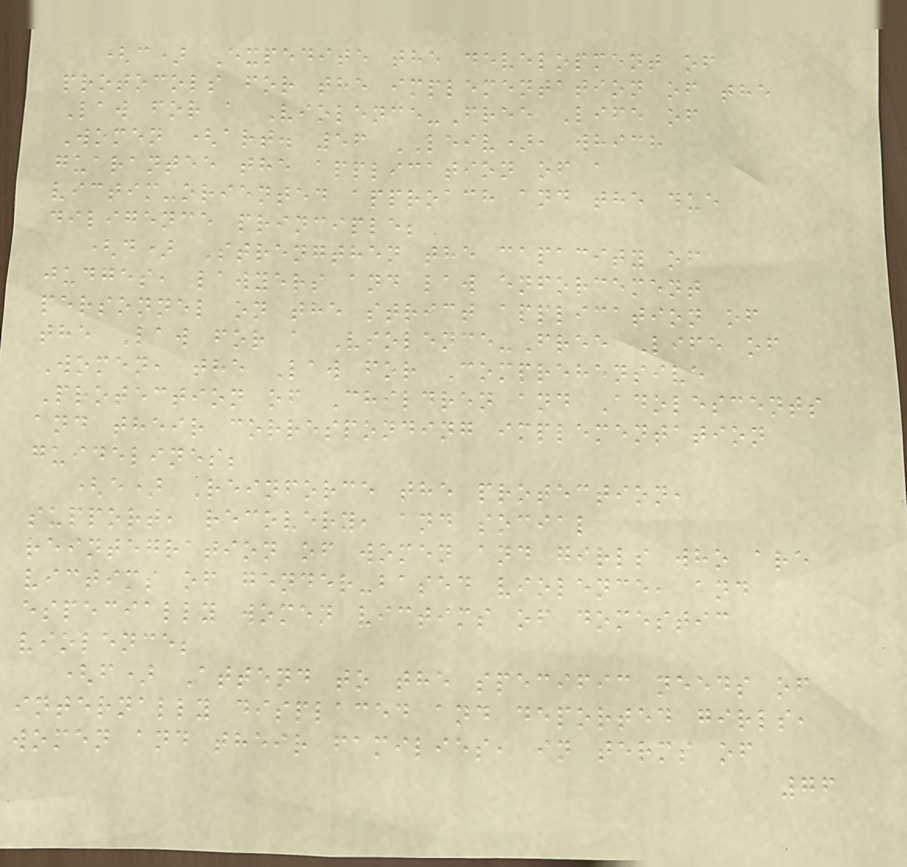(c) Expedite the development of
protocols for the implementation of the
Law for a Violence-Free Life of
Women (art. 56 LEIV), which
guarantee the application of a
victim-oriented approach and the due
diligence principle;
(d) Strengthen the capacity of
judges, lawyers and law enforcement
personnel on the strict application of
the Law for a Violence-Free Life of
Women, the Law for Comprehensive
Protection of Children and Adolescents
and their corresponding implementation
guidelines;
(e) Reinforce the protection,
support, recovery, and social
reintegration of women and girls who are
victims of gender-based violence, and
especially women victims of domestic
violence;
(f) Attend to the specific needs of
internally displaced and deported girls,
women and their families, in terms of
76
